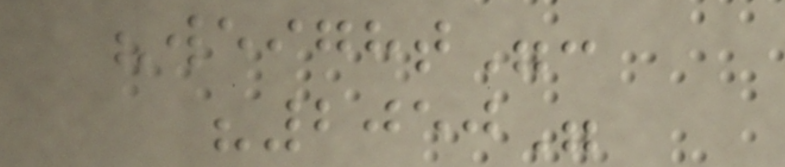"weight":
"2050"
